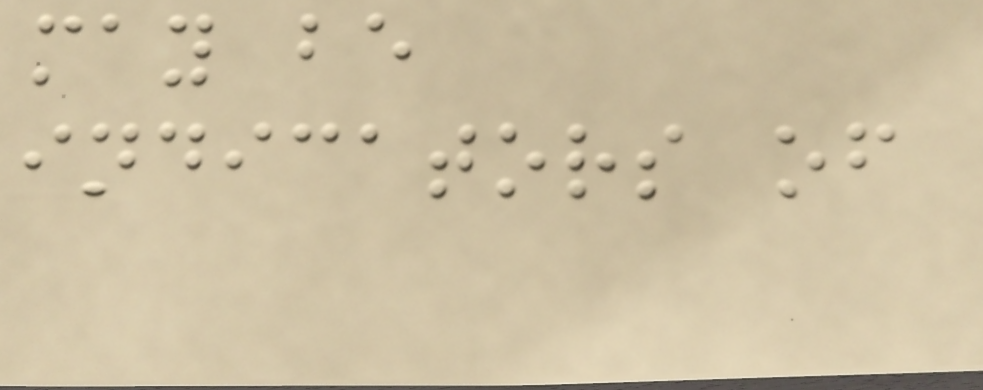may be
indicators of
